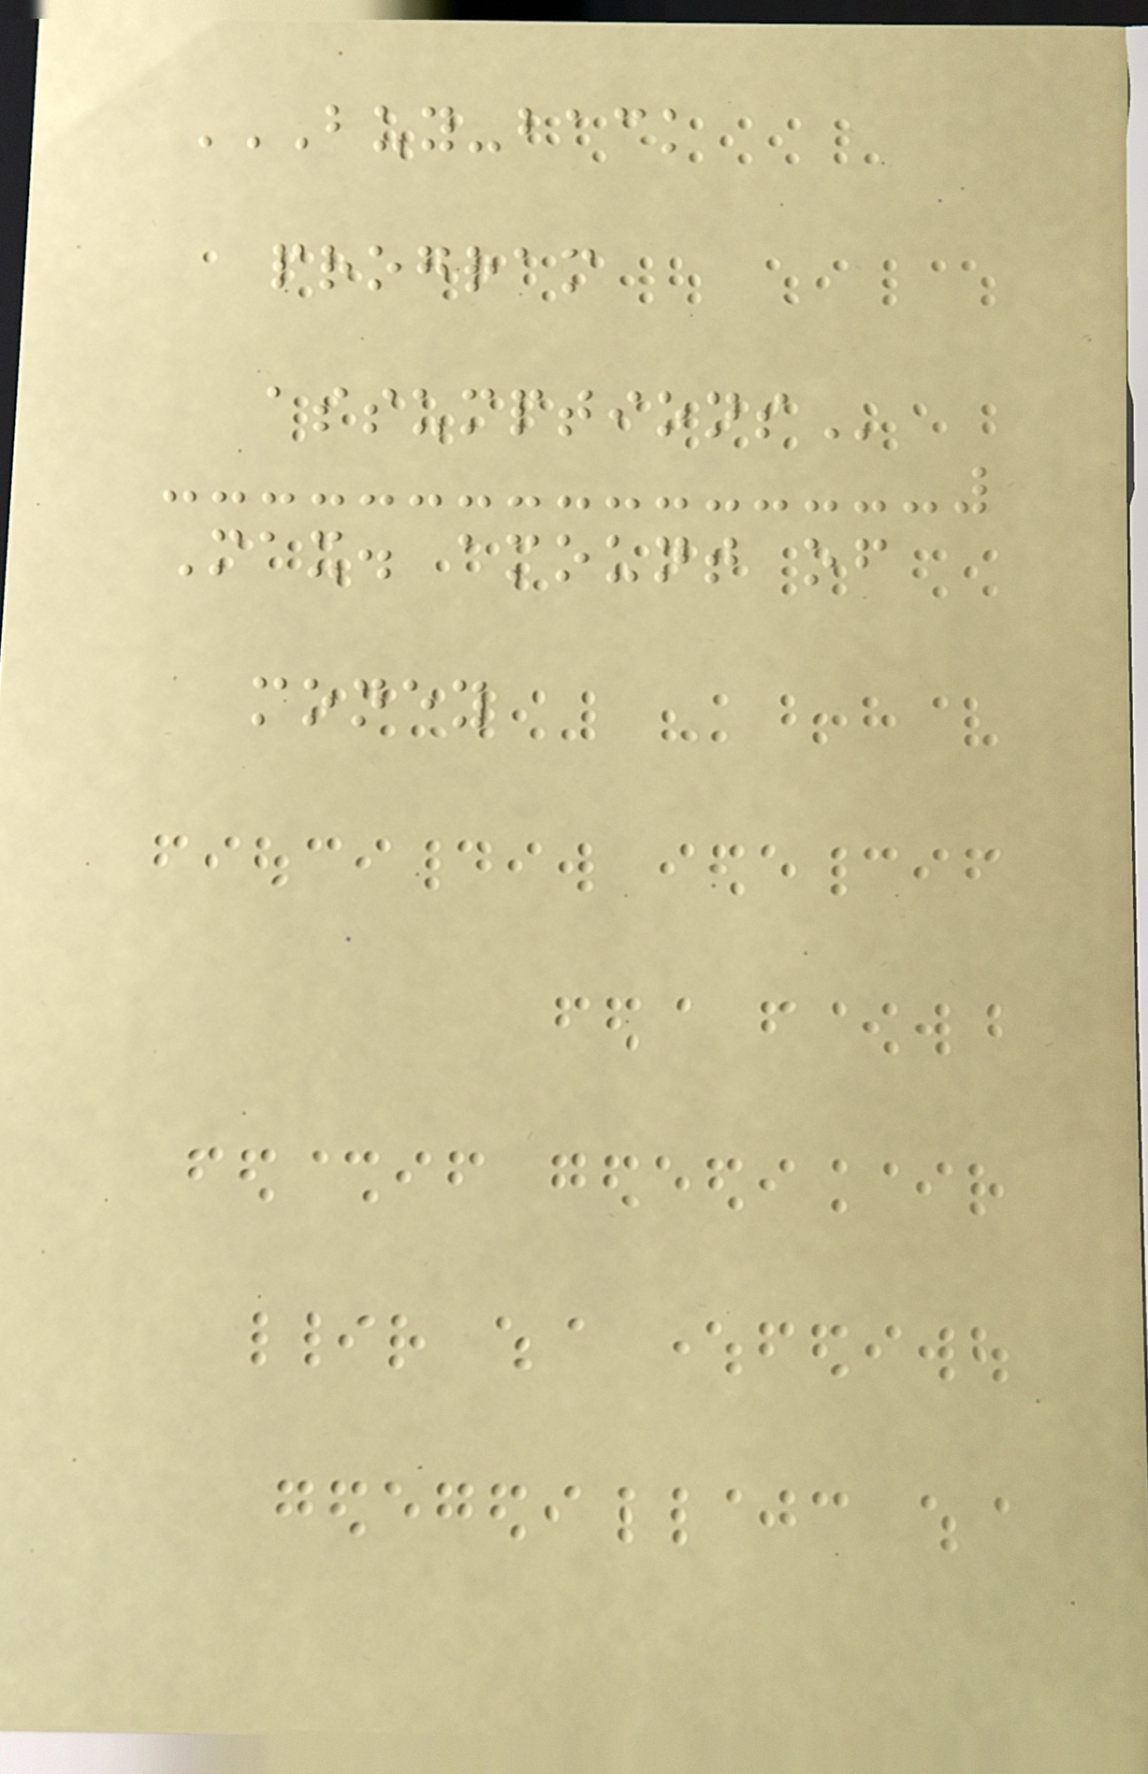BUY-BACK
PROGRAM
ASSUMPTIONS
Max. amount of
money
